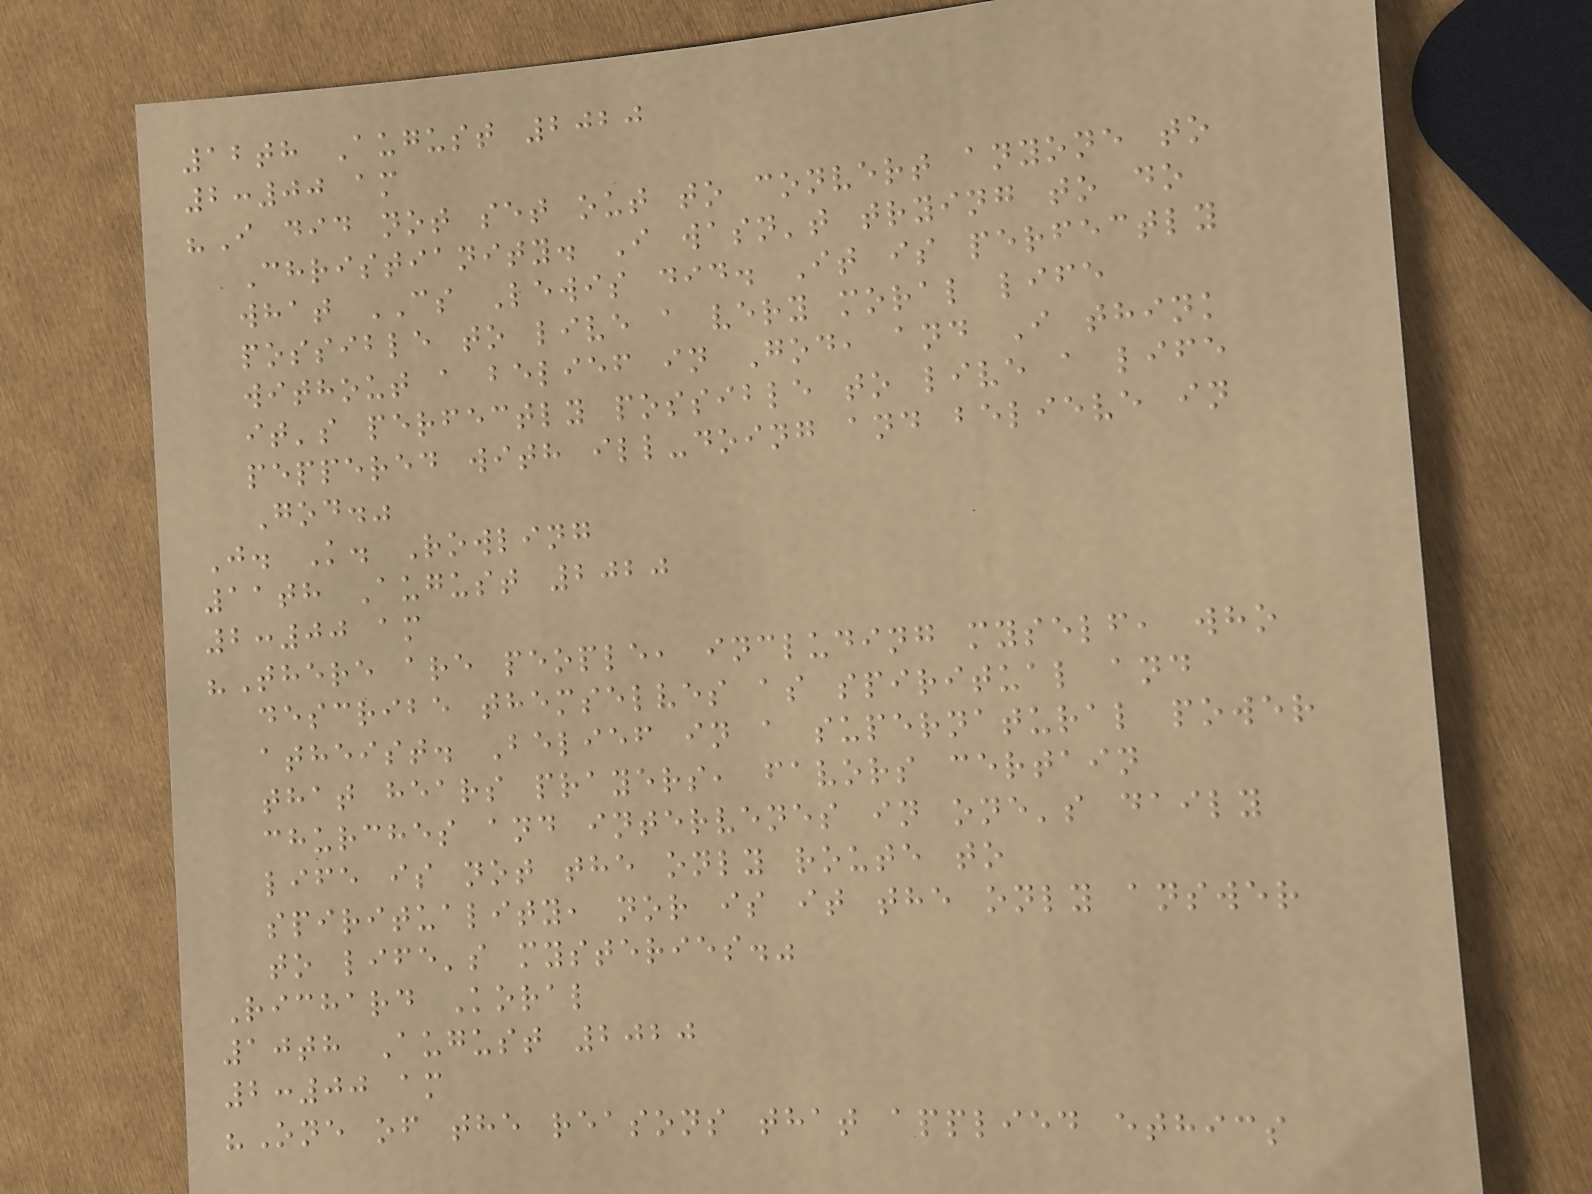12th August 2020
2:00 am
"I did not set out to convert anyone to
Christianity. I wasn't trying to do
what CS Lewis did. It is perfectly
possible to live a very moral life
without a belief in God, and I think
it's perfectly possible to live a life
peppered with ill-doing and believe in
God."
J. K. Rowling
11th August 2020
2:00 am
"There are people, including myself, who
describe themselves as spiritual and
atheist. Belief in a supernatural power
that hears prayers, favors certain
churches and intervenes in one's daily
life is not the only route to
spirituality, nor is it the only answer
to life's mysteries."
Richard Koral
10th August 2020
2:00 am
"One of the reasons that applied ethics
